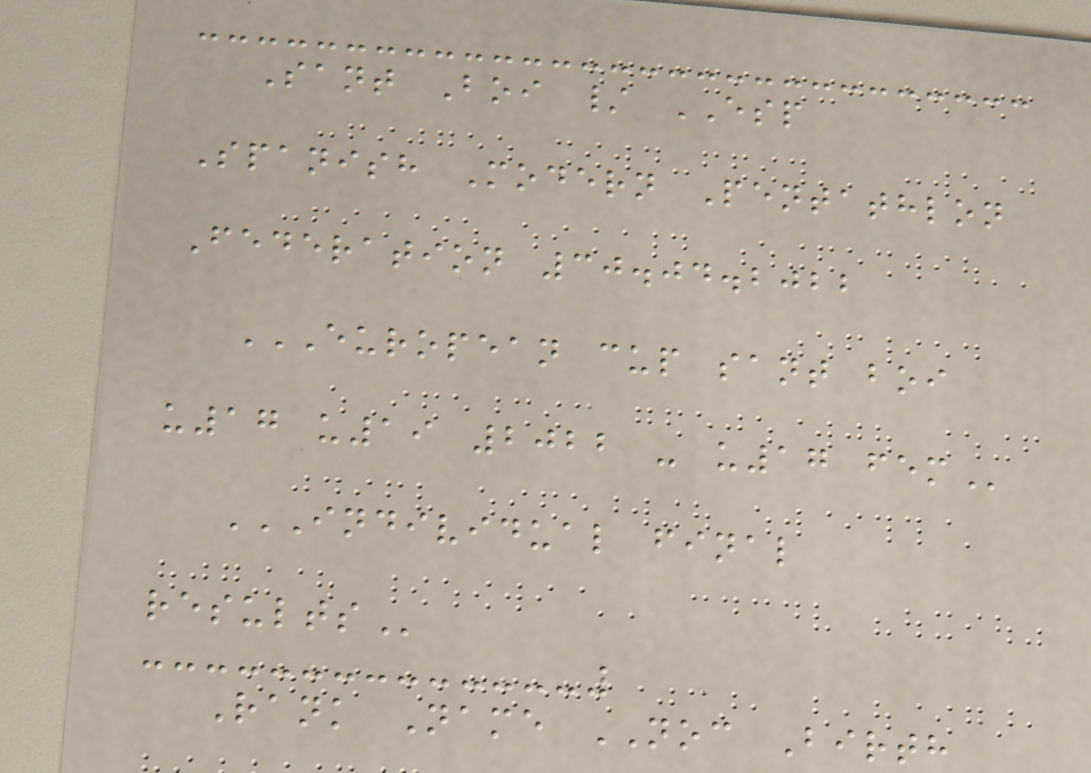Sant Boi / ESP
Spanish Modern Pentathlon
Federation 30.04.2022
EUROPEAN CUP SANT BOI
U17 U19 2022 - U17 FEM
INDIVIDUAL FINAL
RESULTS
Rank Name NOC Birth
